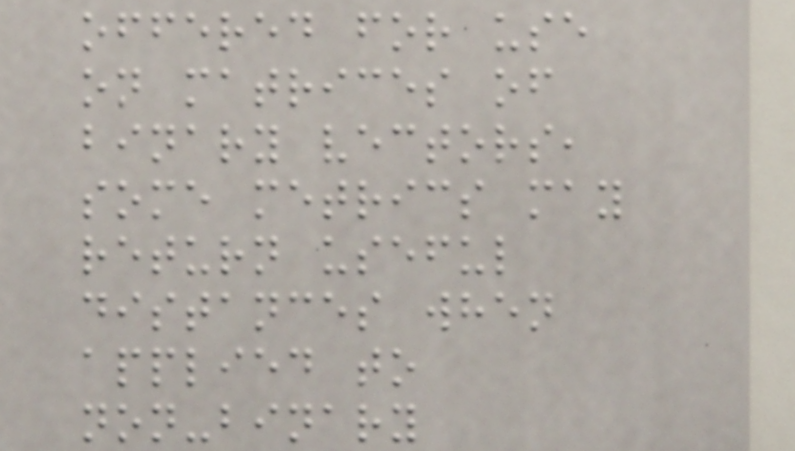offered for use
on matrices of
binary vectors,
some metrics may
return useful
distances when
applied to
non-binary
